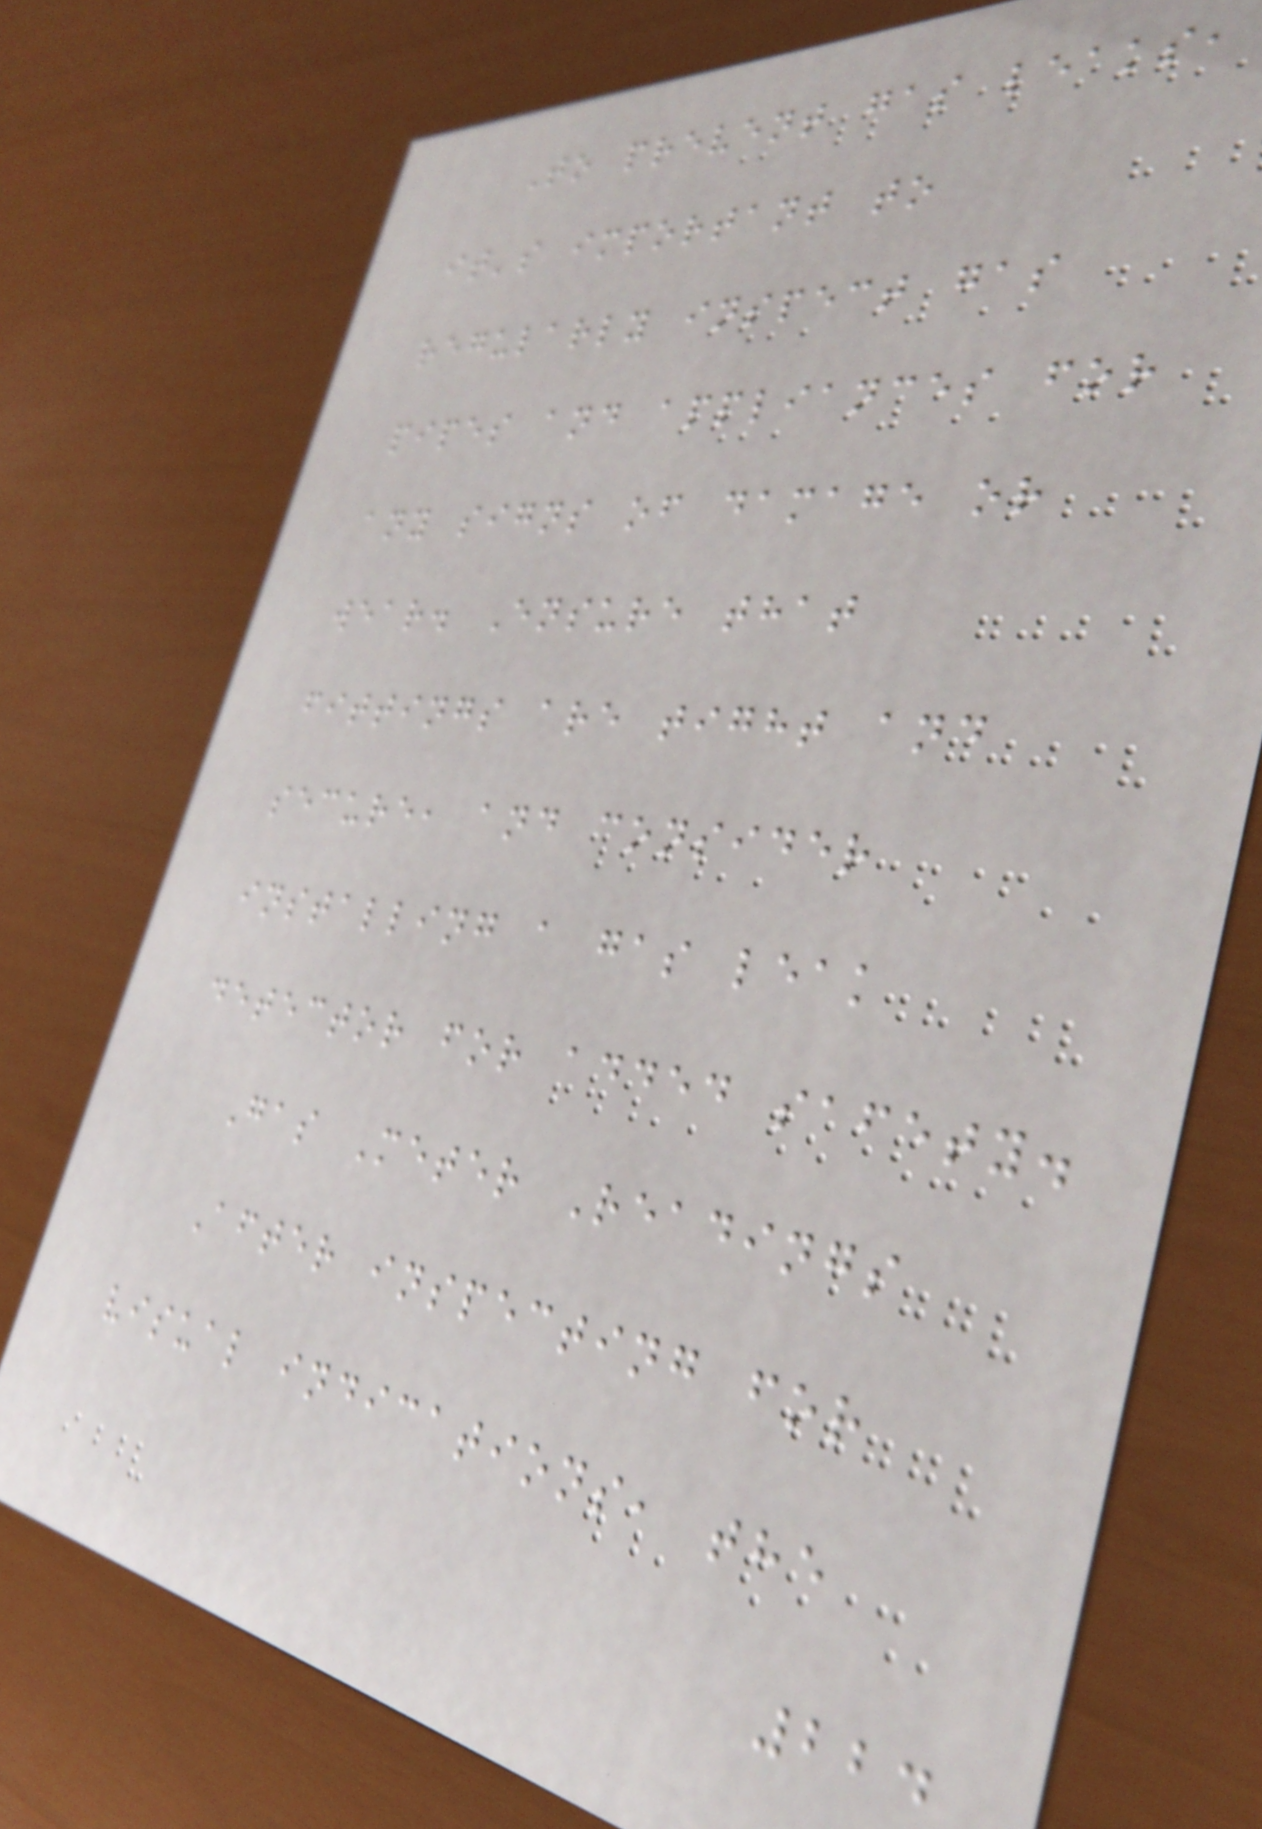To prevent gas leaks,
it's important to
regularly inspect gas
pipes and appliances for
any signs of damage or
wear. Ensure that
fittings are tight and
secure, and consider
installing a gas leak
detector for added safety.
Gas Meter Readings
After inspecting for
visual indications, the
224
